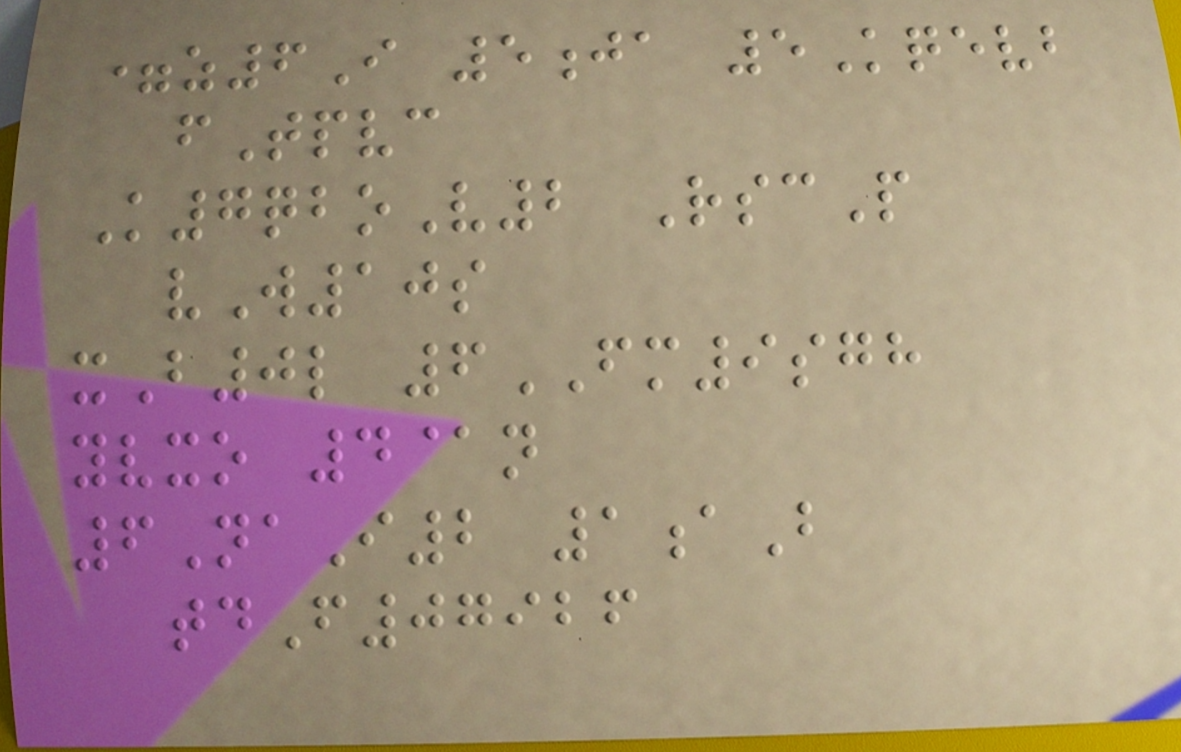=z6I 5ja 5Kqevb
fTpvc
K7qboV2 RscP
vW10s
xB0l 6FM9sgh
yvxo 4@n
6NaI2 1aB
tdF07926
